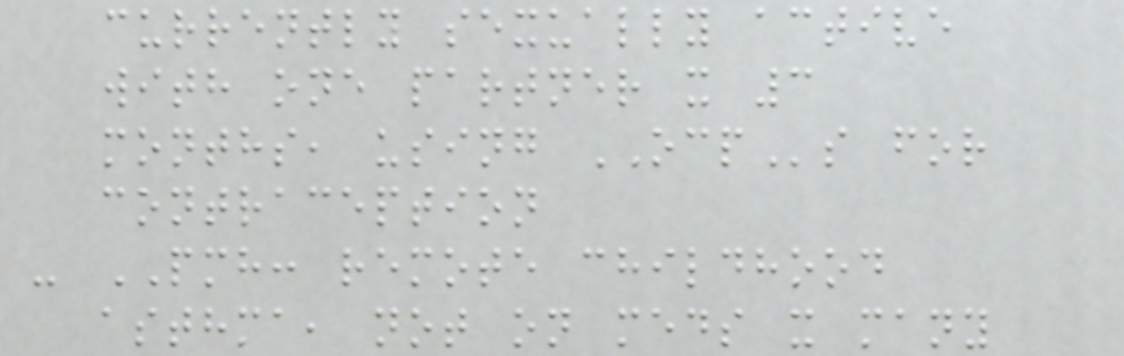currently sexually active
with one partner x 3
months, using OCPs for
contraception
- PMH: remote childhood
asthma, not on meds x many
